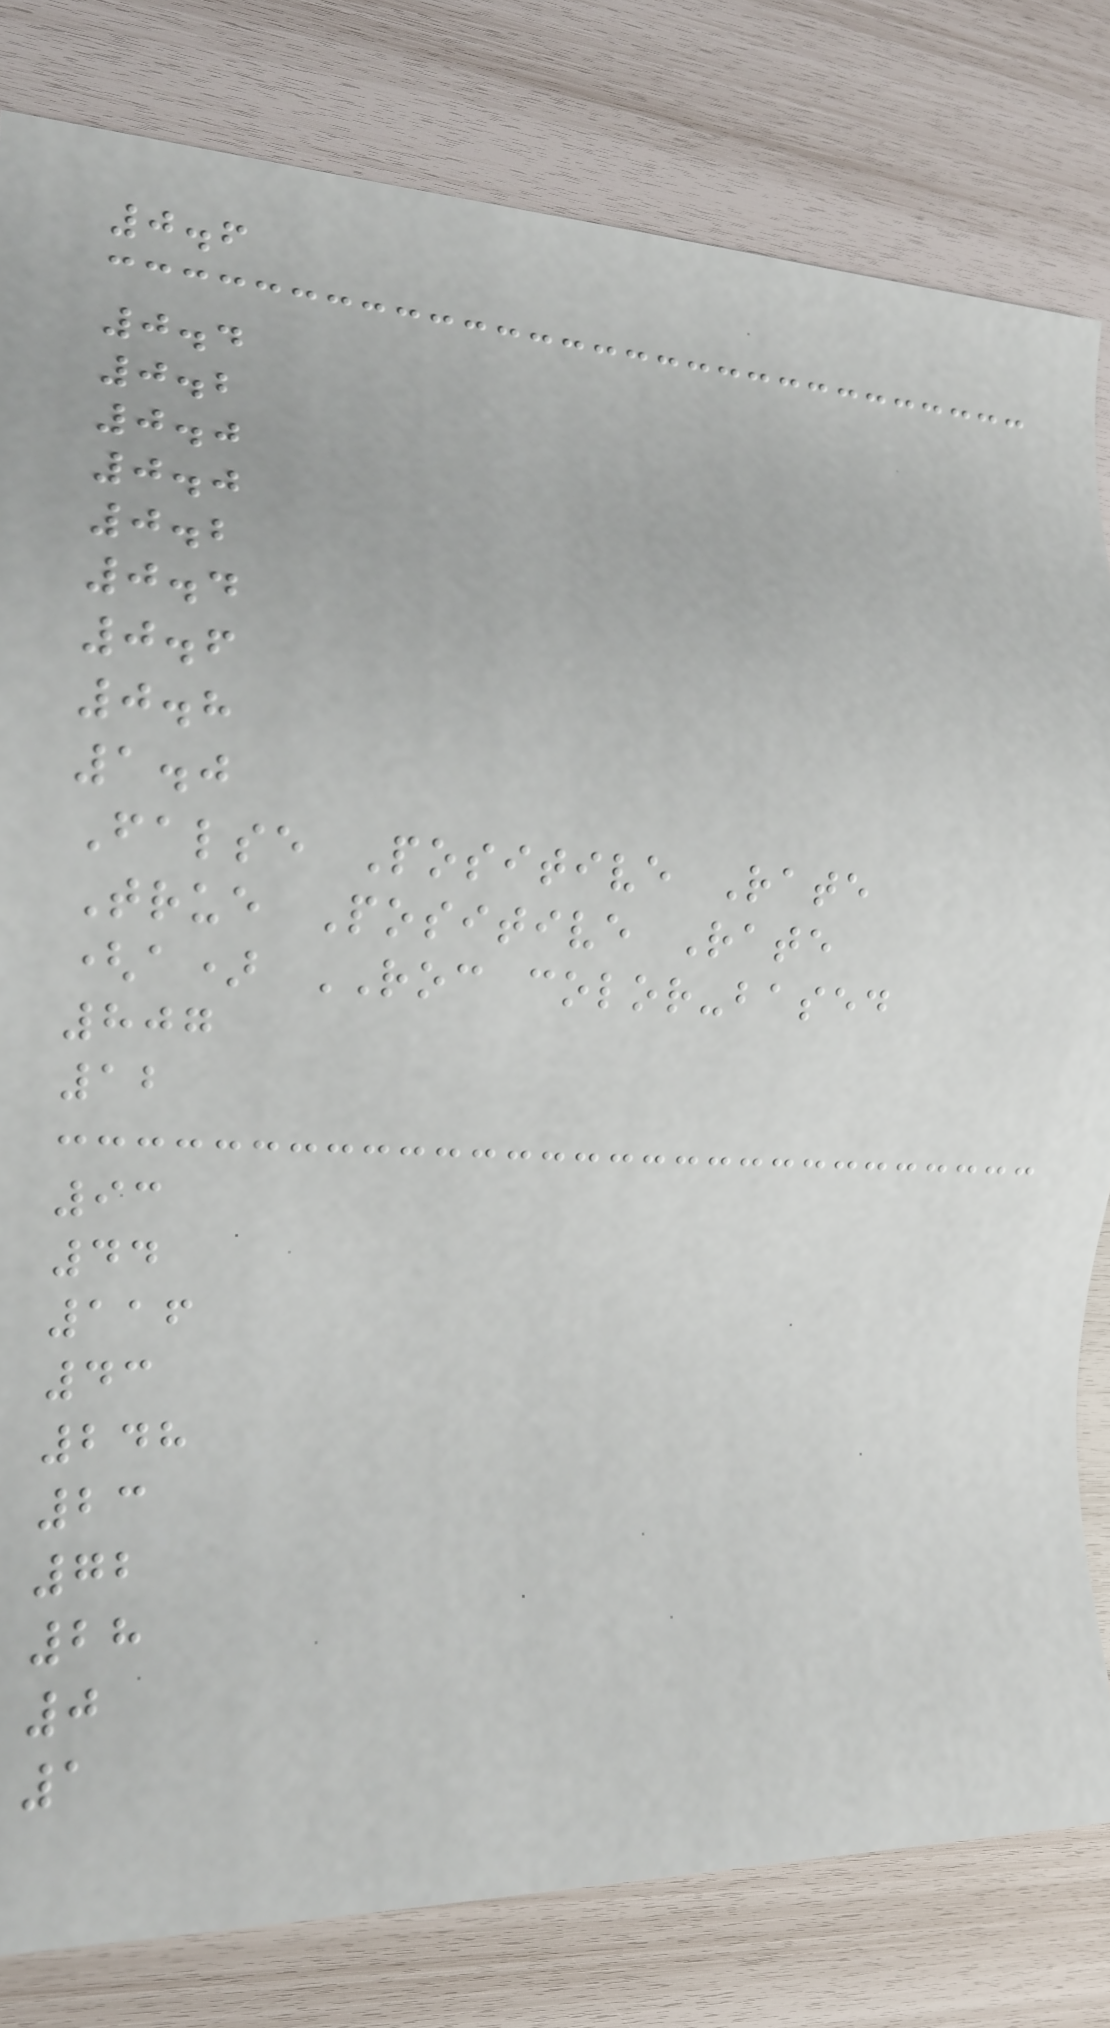0.6
0.4
0.2
0.0
0.0
0.2
0.4
0.6
0.8
1.0
False Positive Rate
True Positive Rate
(a) ROC color-based
807
12
93
44
116
43
248
23
72
28
0
1
